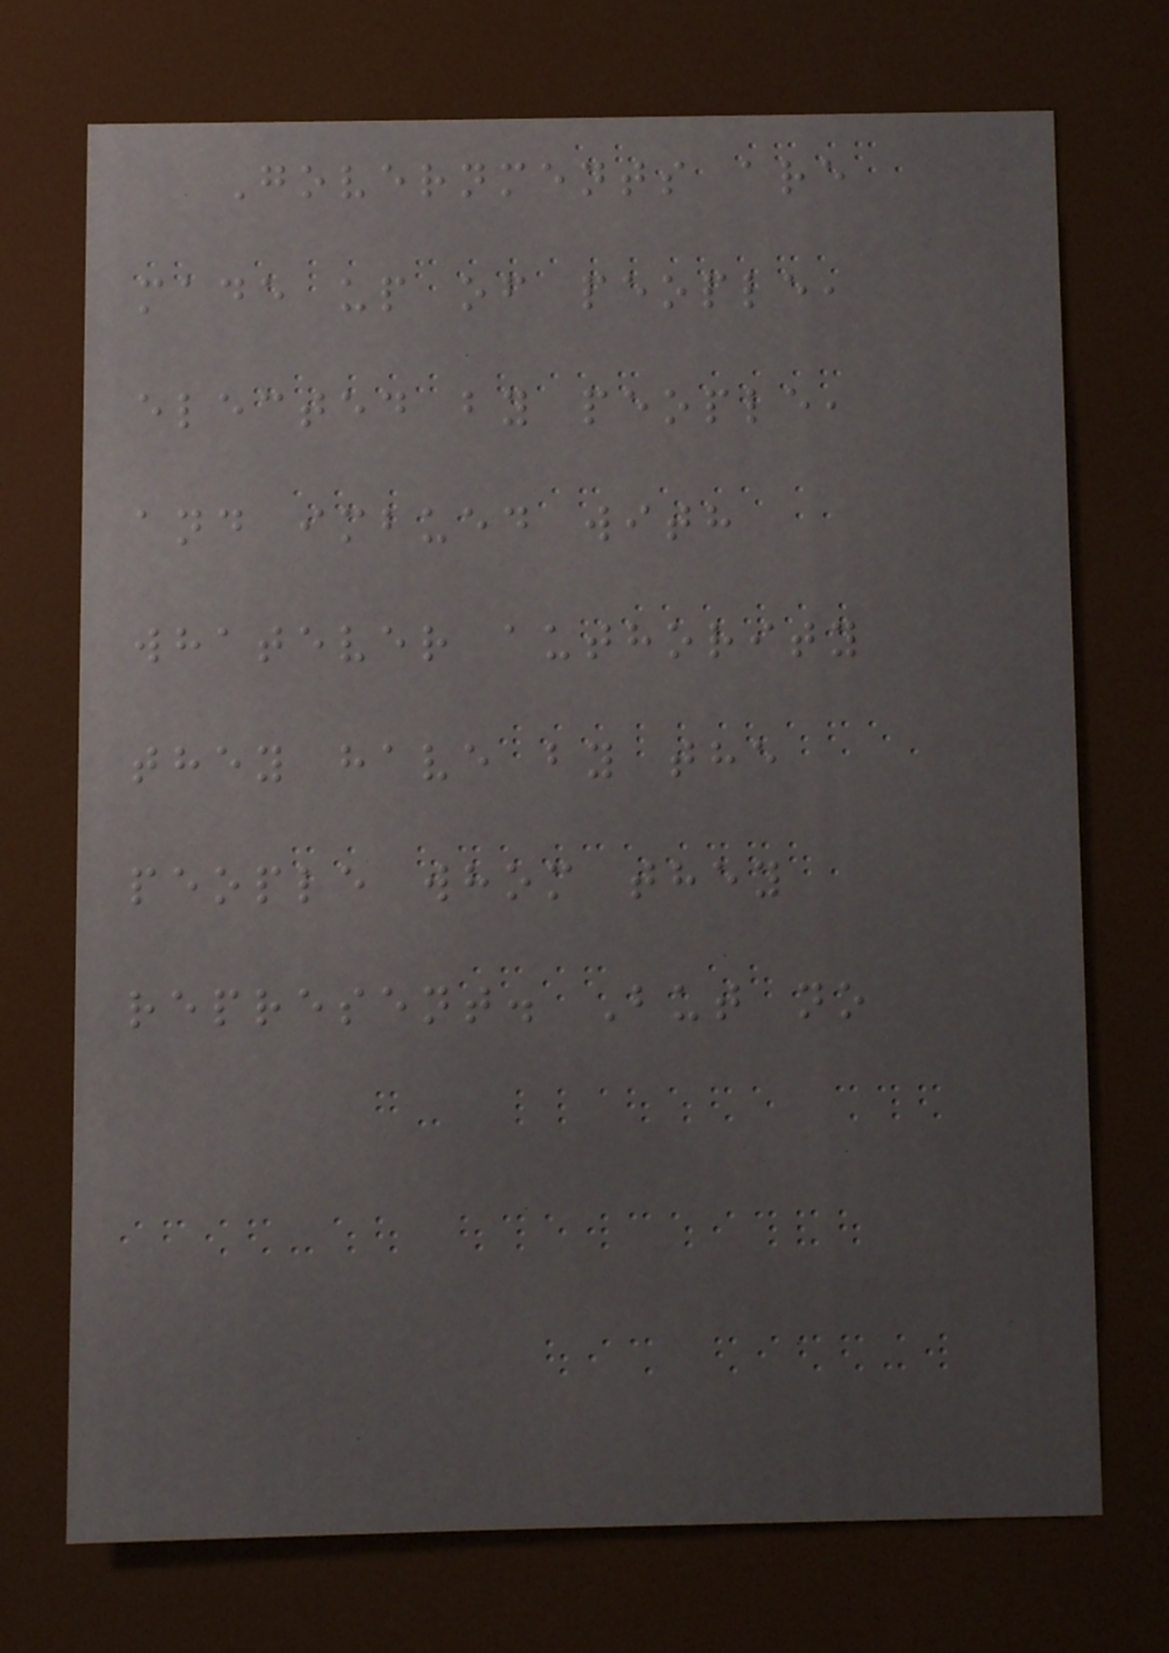Governments are
made up of people,
elected by people,
and imbued with
whatever authority
they have by the
people whom they
represent. But no
